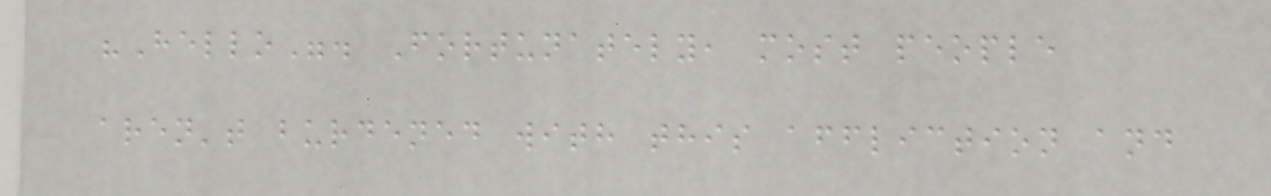"Hello". Fortunately, most people
aren't burdened with this affliction and
